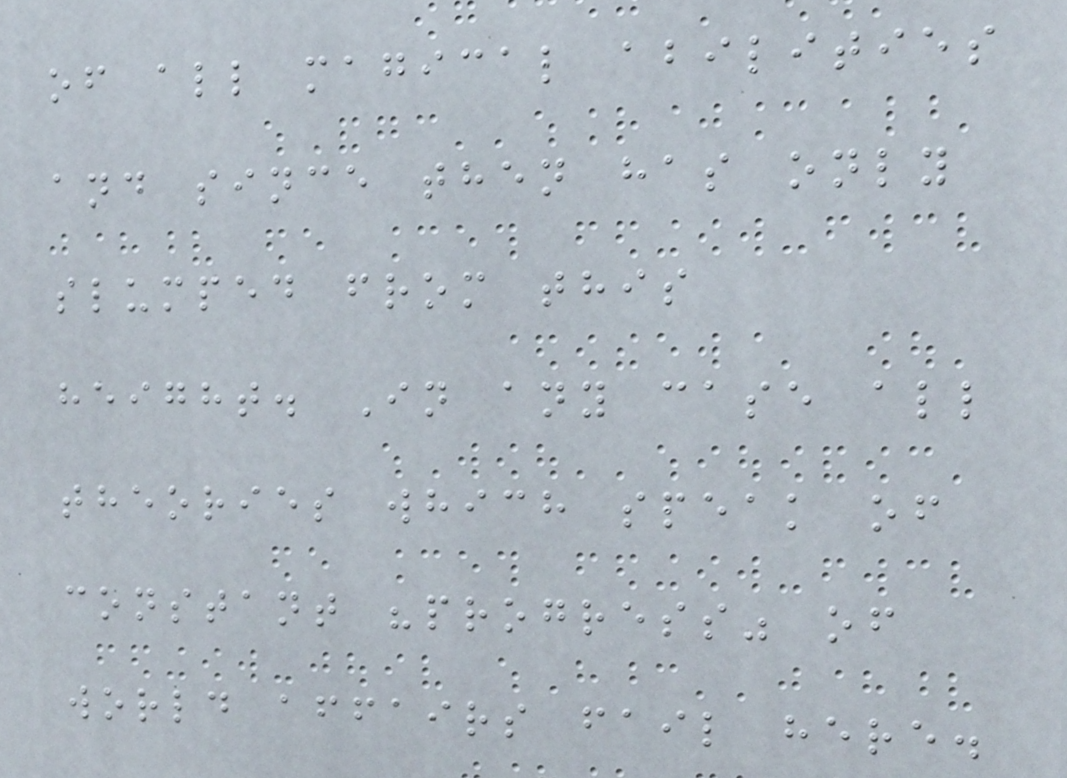of all magical abilities
and since then has only
slumped from this
height. In any case all
theories which speak of
constant "progress" of
world affairs fail here.
